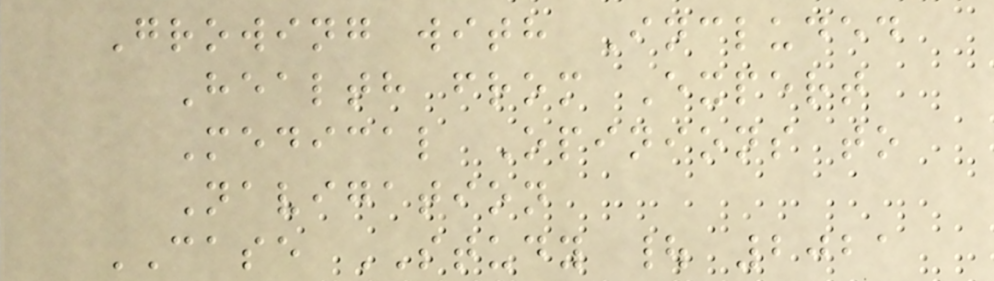Growing with Included
Health from Expert
Medical Opinions to
Navigation
CASE STUDY | 2021
